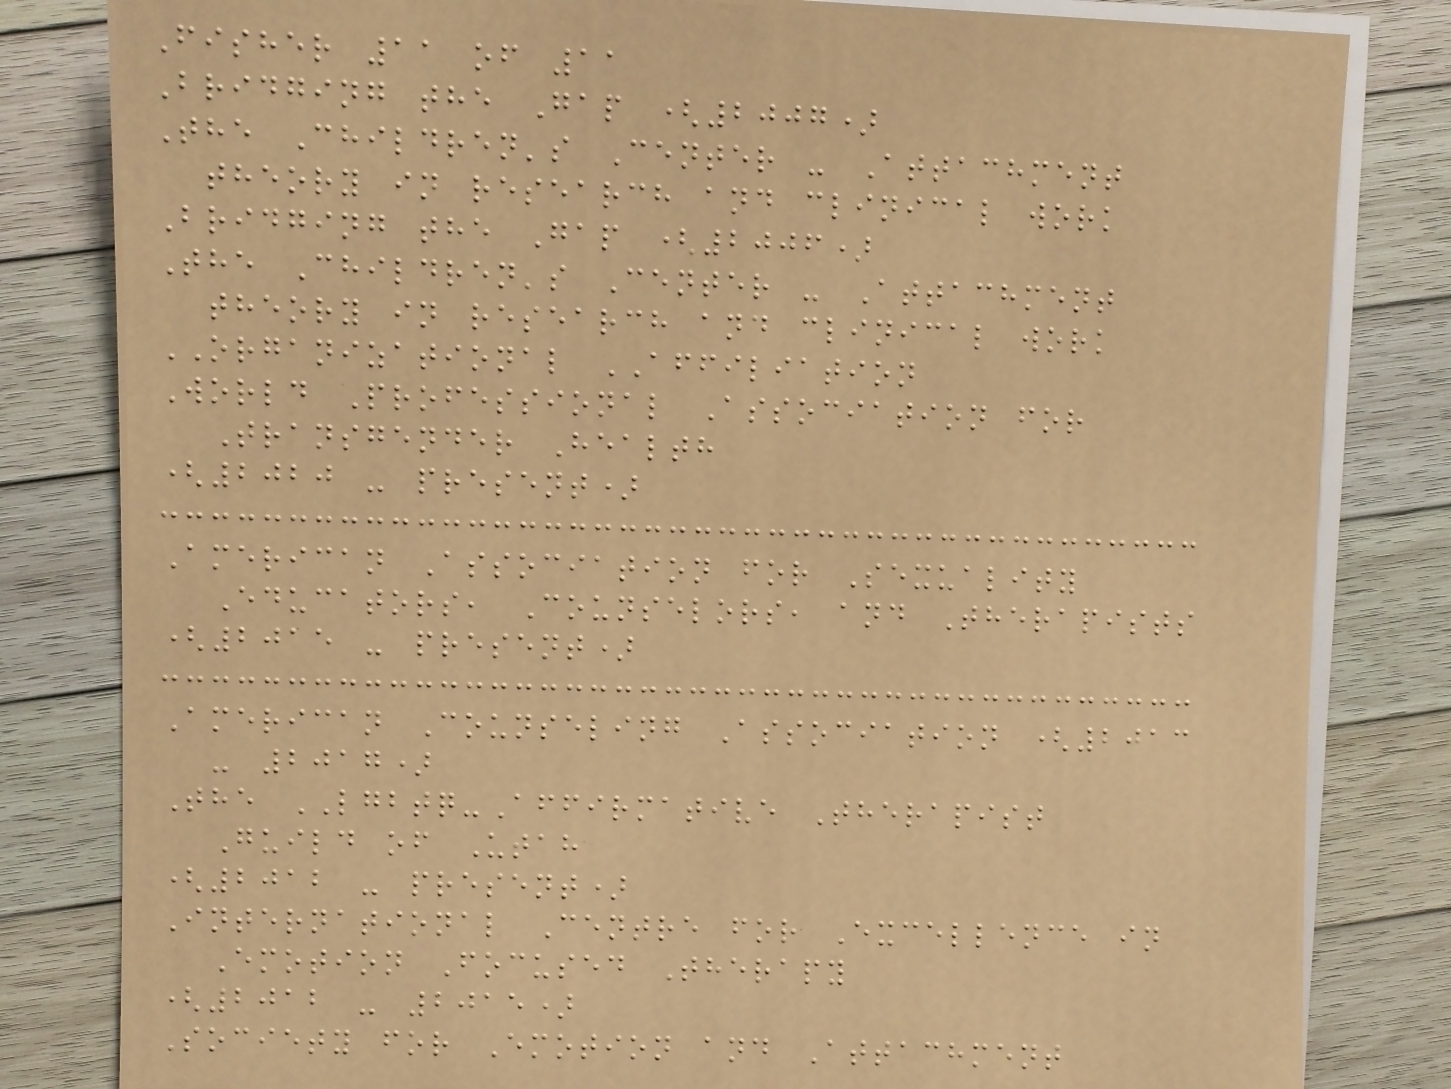Fisher 11 of 11
Bridging the Gap (2007)
The Children's Center - Attachment
theory in research and clinical work
Bridging the Gap (2006)
The Children's Center - Attachment
theory in research and clinical work
ORGANIZATIONAL AFFILIATION
World Professional Association for
Transgender Health
(2020 - present)
American Association for Sexuality
Educators, Counselors, and Therapists
(2015 - present)
American Counseling Association (2013
- 2017)
The LGBTQ-Affirmative Therapist
Guild of Utah
(2012 - present)
International Centre for Excellence in
Emotion Focused Therapy
(2012 - 2015)
Society for Emotion and Attachment
